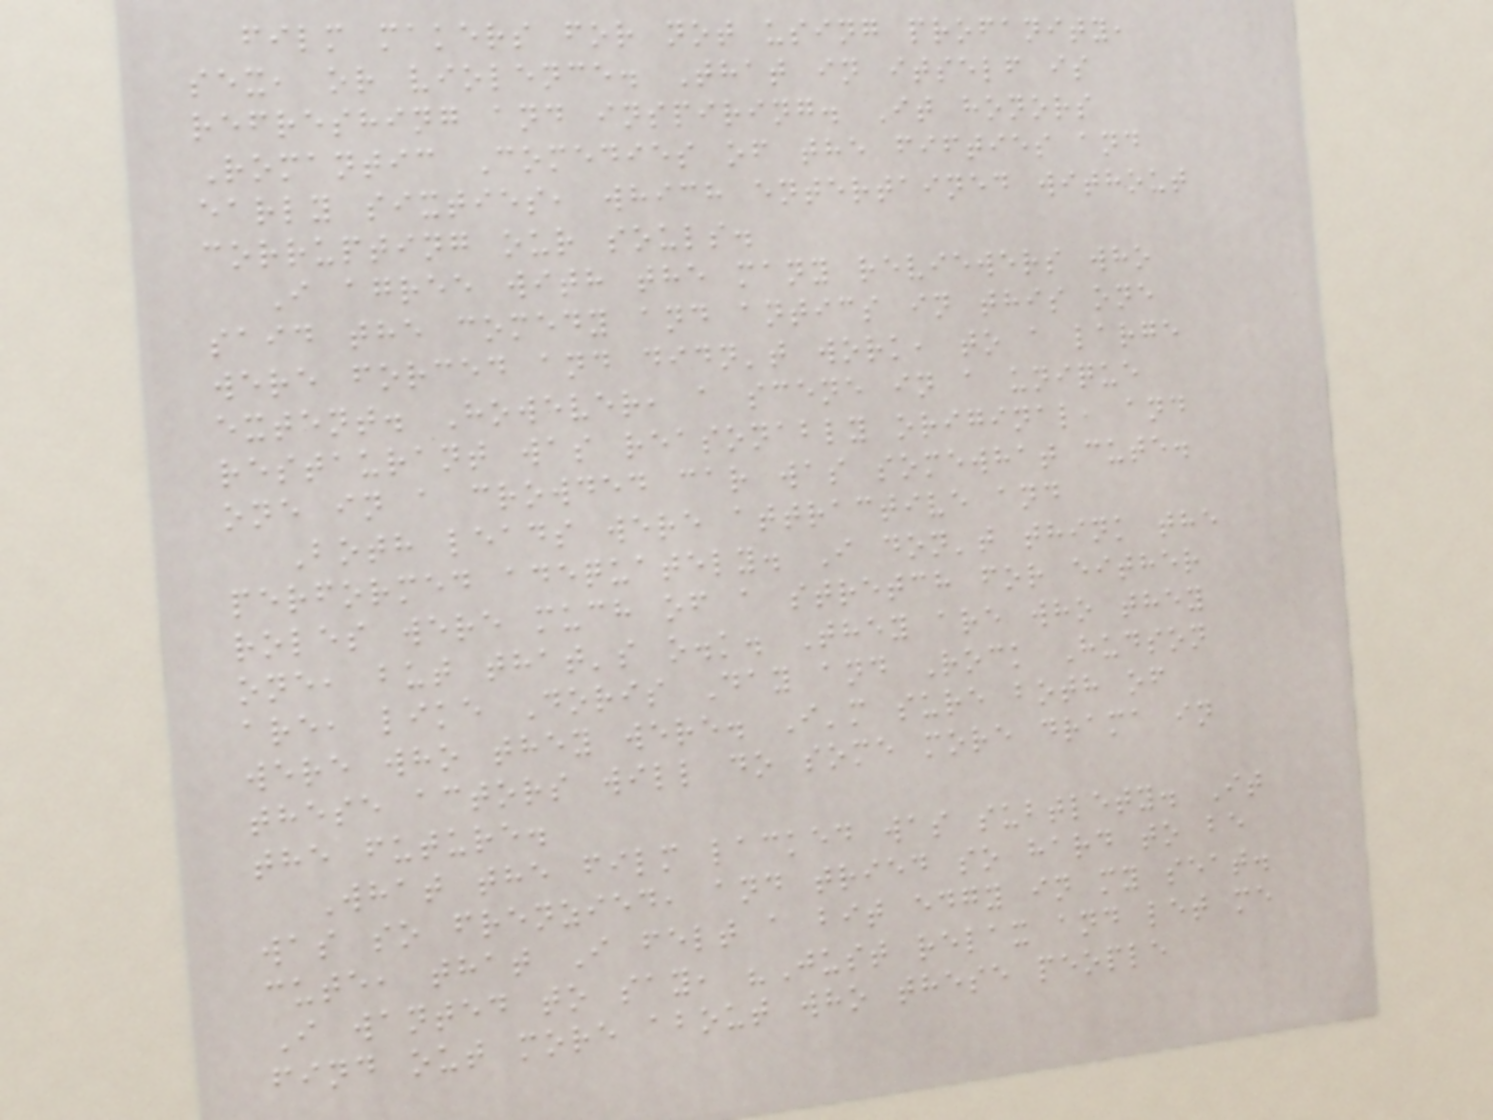film makers for not using profanity,
sex, or violence. That in itself is
refreshing and inspiring. It honors
Romantic Comedies of the fifties and
early sixties, which entertained without
corrupting our souls.
I agree with the many reviewers who
said the comedy and antics in this one
were forced and didn't work, to a large
extent. However, a scene in a unique
restaurant was reasonably original, and
one in a crowded car was somewhat cute.
Both leads were attractive and
performed adequately. I don't think the
roles were much of a stretch for either
one, but that's o.k. They are who they
are, like Doris Day and Rock Hudson
were who they were. I'm sure both of
these actors will do some more drama in
the future.
What the film lacked was subtlety. It
was so frenzied, and tried so hard to be
cute, that I felt a bit edgy in my seat.
I wanted to say, "Just relax and let me
find out more about who these people
